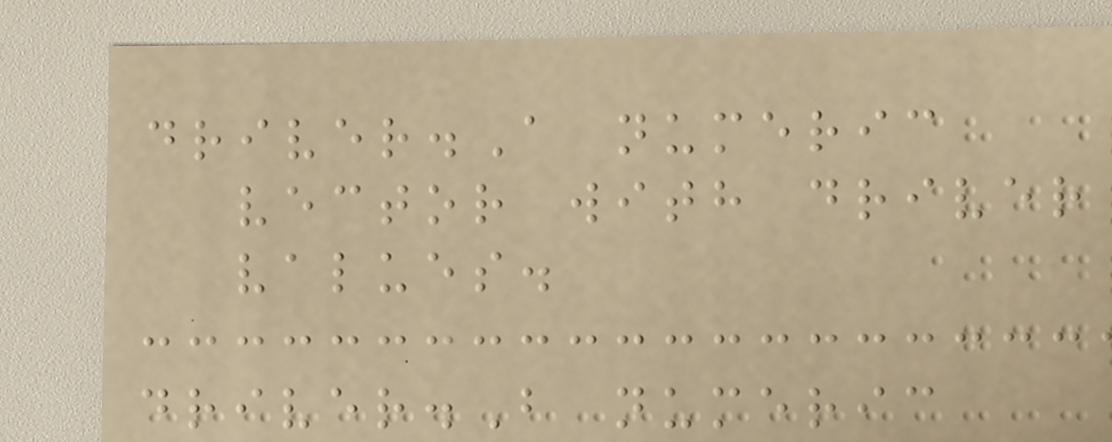driver.A numeric
vector with driver
values.
driver.B numeric
